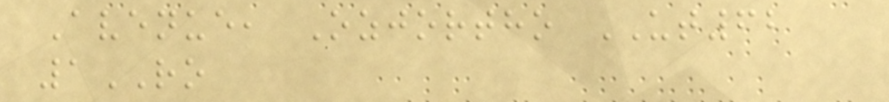Avenue, Ozjortho UT62
1RO
